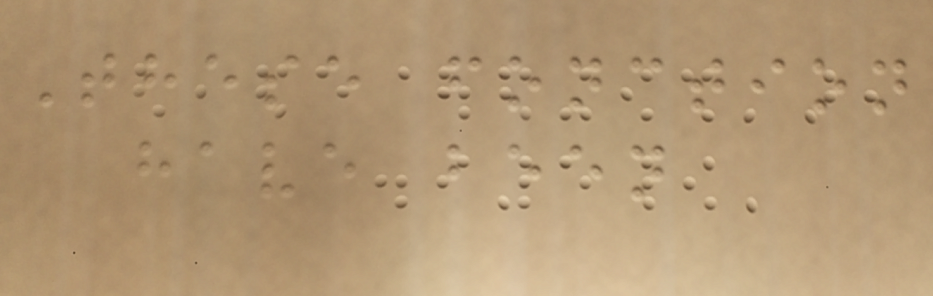These fonction
have been
